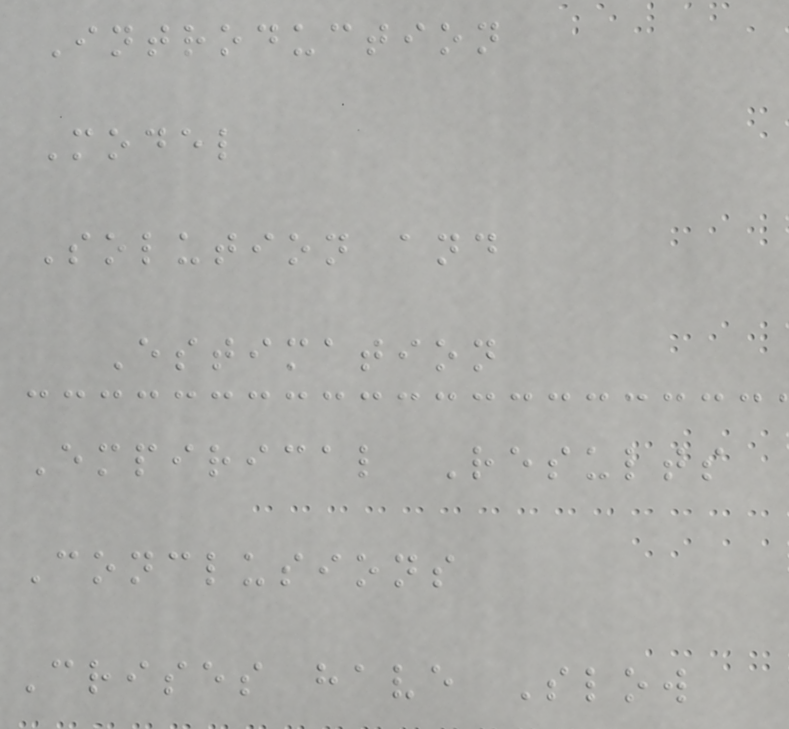Introduction
Model
Solution and
Estimation
Empirical Results
Conclusions
Crises have Slow
